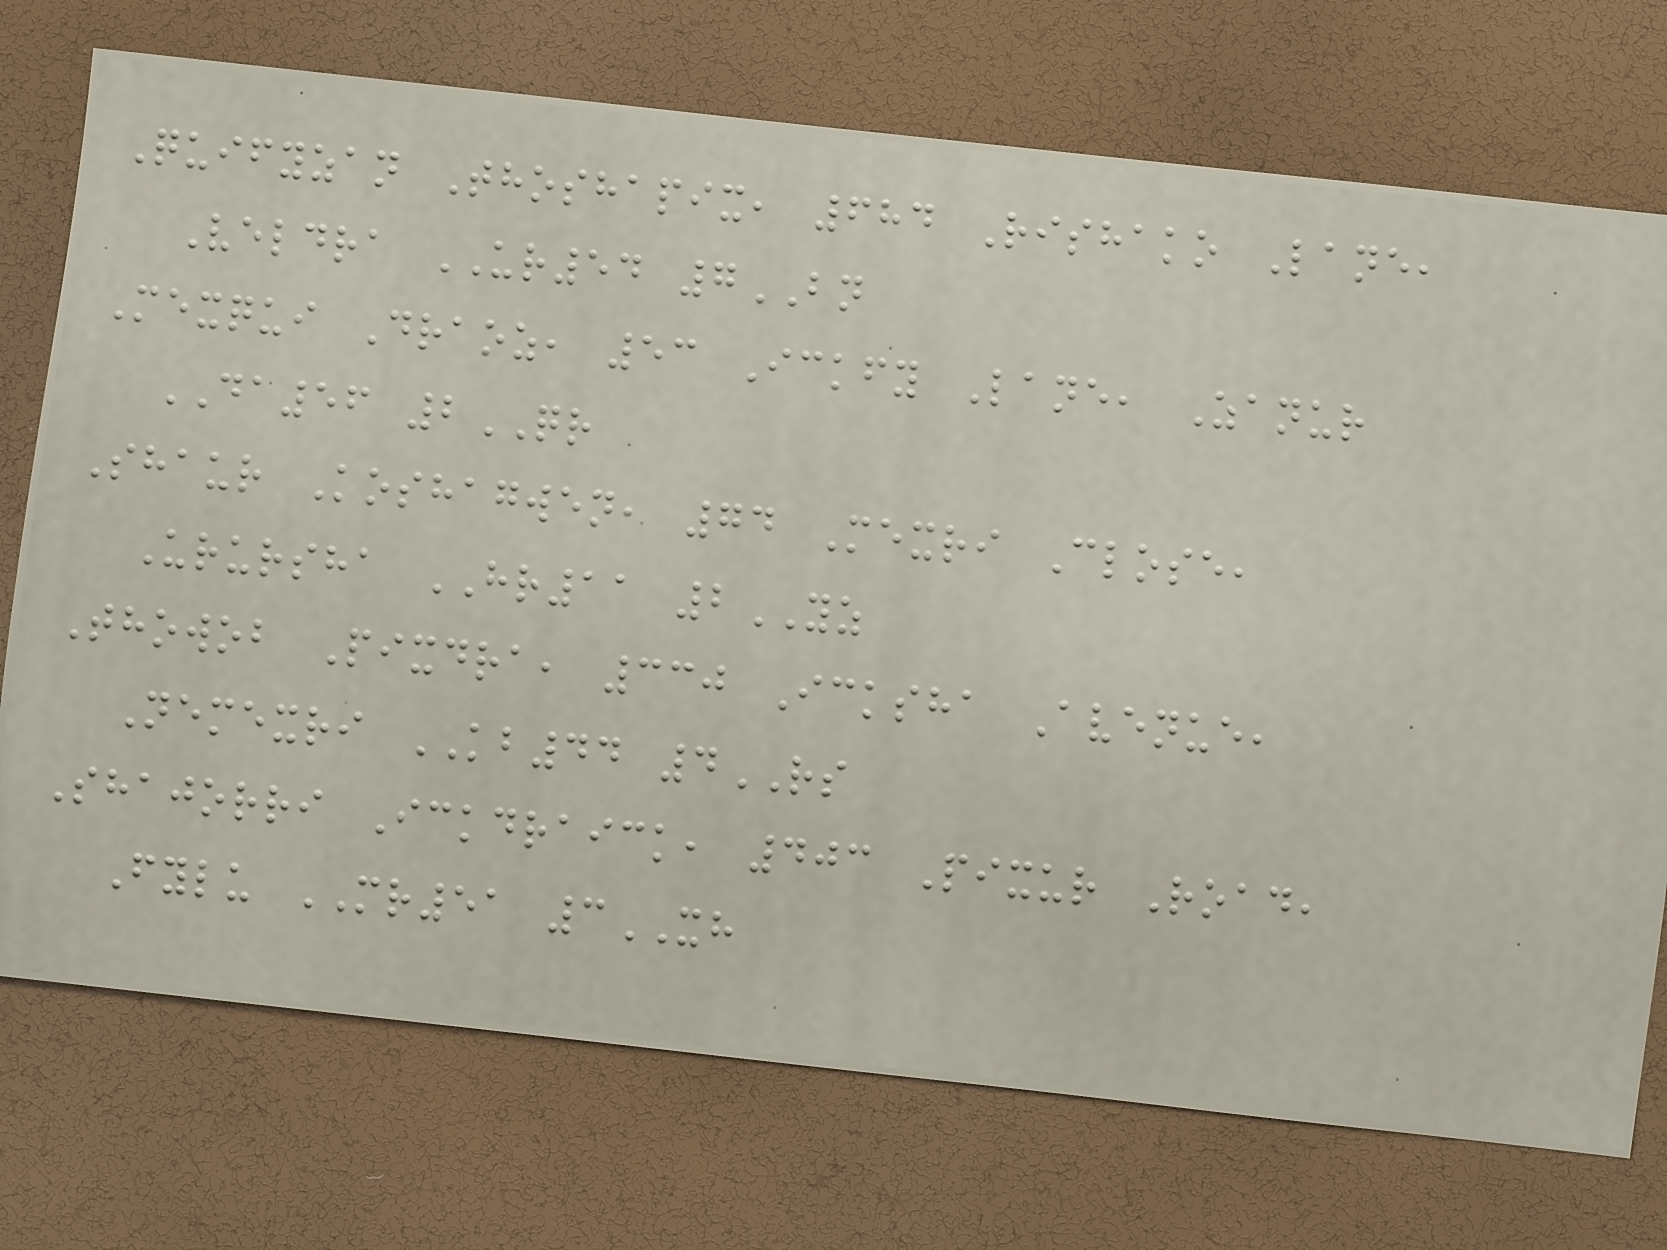Quifyzan Thoshapix, 684 Rishako Lane,
Veldra UR54 7BN
Mexqui Draoz, 53 Ickfy Lane, Zanur
DA56 2QR
Shaur Koshagwen, 74 Mexri Close,
Urursha HR11 2YZ
Thowob Pixdra, 330 Icksha Avenue,
Nemexri KB44 4RS
Shajorri Ickdraick, 403 Pixur Road,
Fylu MR51 3XH
